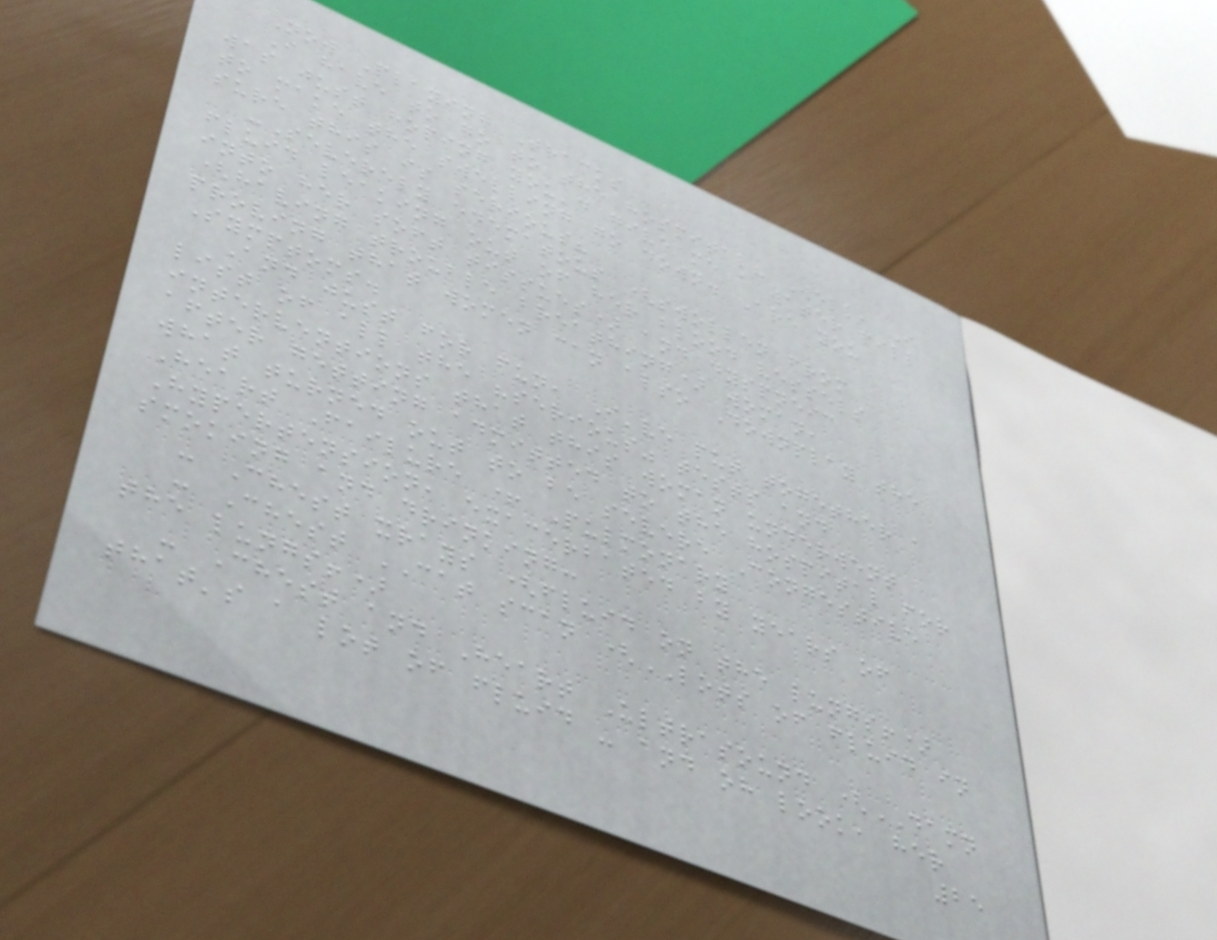Now Playing Tracks
I have to go to the hospital? Well, I
was just hoping you'd give me a water pill
to make the swelling go down. Are you
sure this is serious?
-Severely edematous (swollen from
fluid leaking out of her blood vessels
into her soft tissues) and dyspneic
(having trouble breathing) woman,
proving that women can also Downplay the
Symptoms.
And just for fun, I've put together a
list of all the "serious" tests and
interventions that this woman underwent
after getting admitted to the hospital for
what turned out to be severe Congestive
Heart Failure + Pulmonary
Hypertension, exacerbated by years of
smoking and drinking:
- Chest xrays (fluid on the lungs!)
- Chest CAT scan (LOTS of fluid in
the lungs!)
- Chest and Heart Ultrasound (DAMN
that's a lot of fluid - and oh look, her
25
